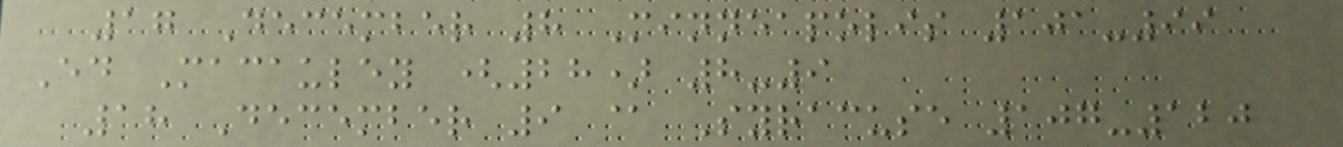17 December 8 Minneapolis 101-99
Ed Macauley (28) 8-9
18 December 9 @ Syracuse 107-120
